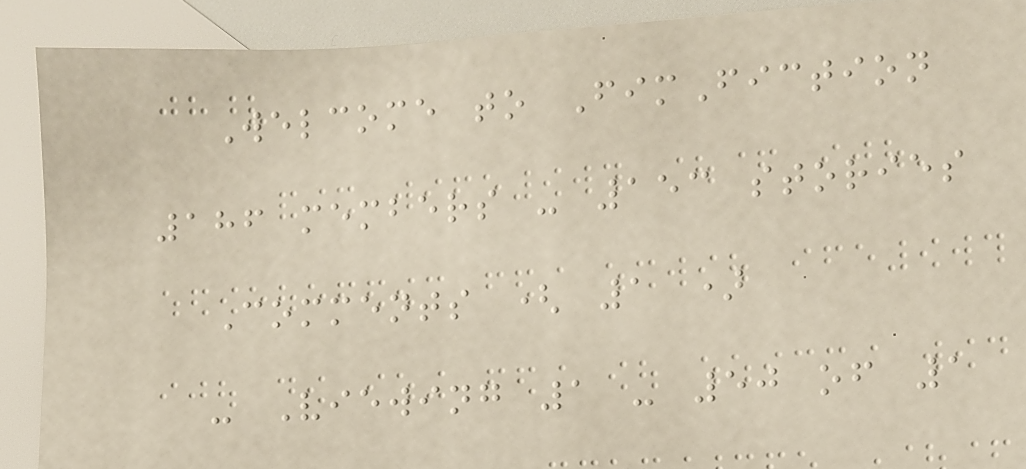Welcome to FimFiction
186 members - 153 stories
Comments ( 1 )
- Viewing 1 - 50 of 1
